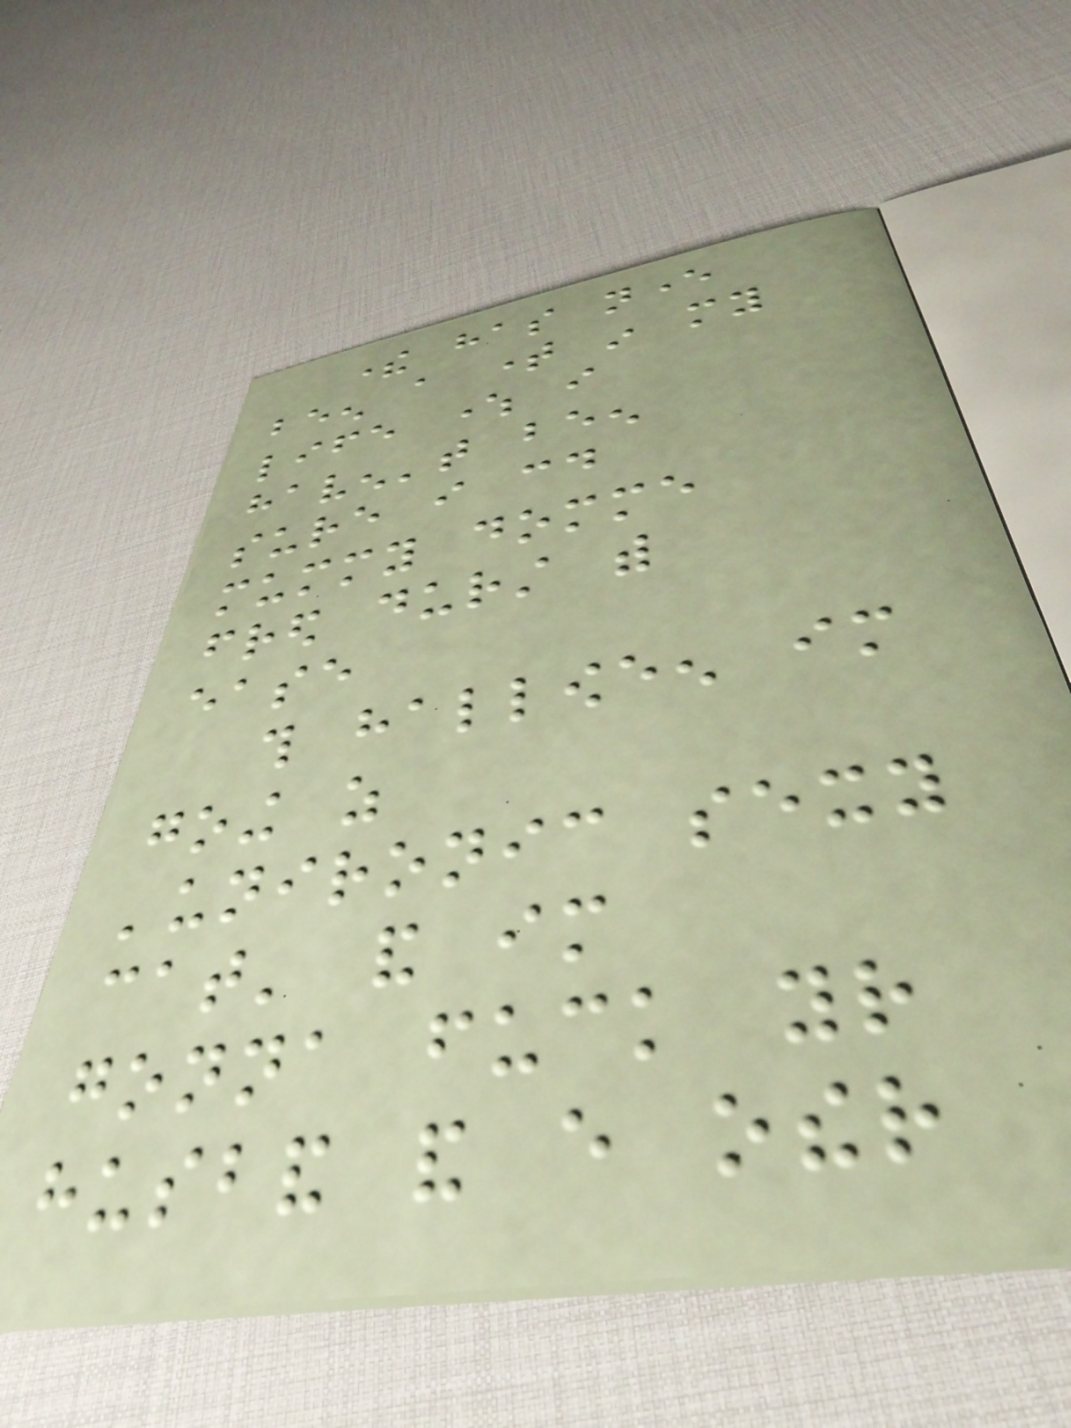there has never
been a time in my
life where i
haven't been
sure i could
mummy domme
fred durst with
ease
this halloween im
going as
'unironic sexy
cat' and im
gonna fuck your
husband and every other
